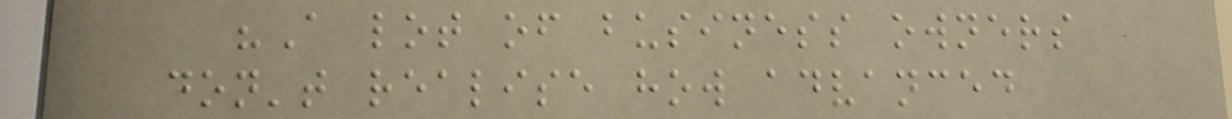"A lot of business owners
don't realise how advanced
